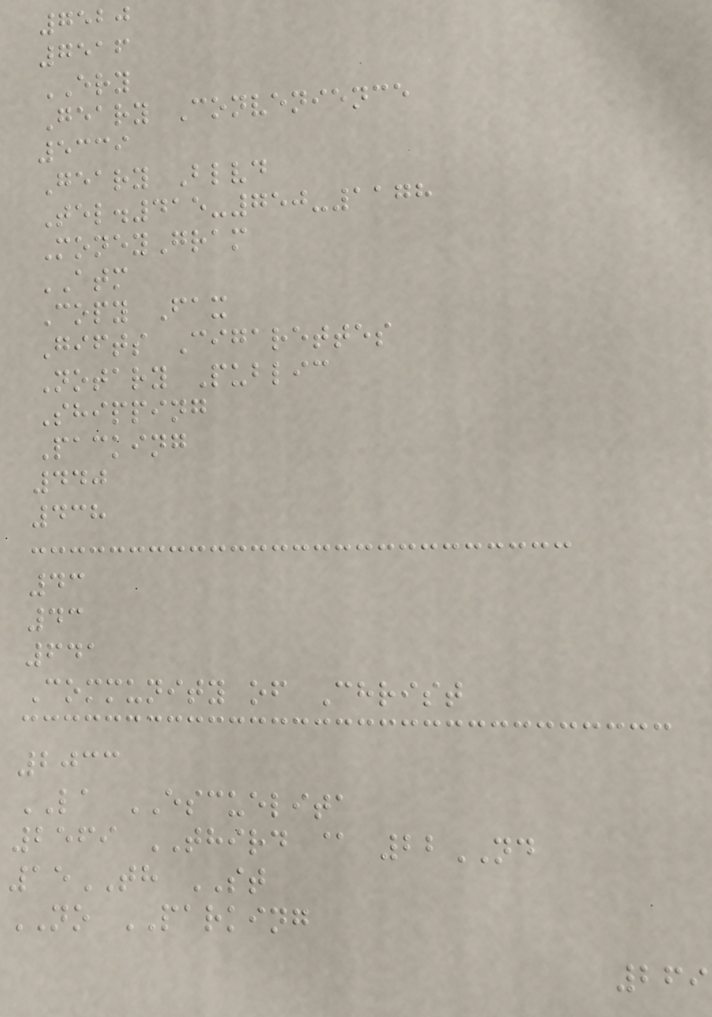7520
7516
ERY
Geary Convenience
5339
Geary Blvd
Tel.415-750-1178
MoneyGram
ATM
Copy Fax
Gifts Cigarettes
Notary Public
Shipping
Packing
440
438
43
43
641
Community of Christ
2033
LA ESCUELITA
2569 THIRD @ 22ND
15TH ST
NO PARKING
269
